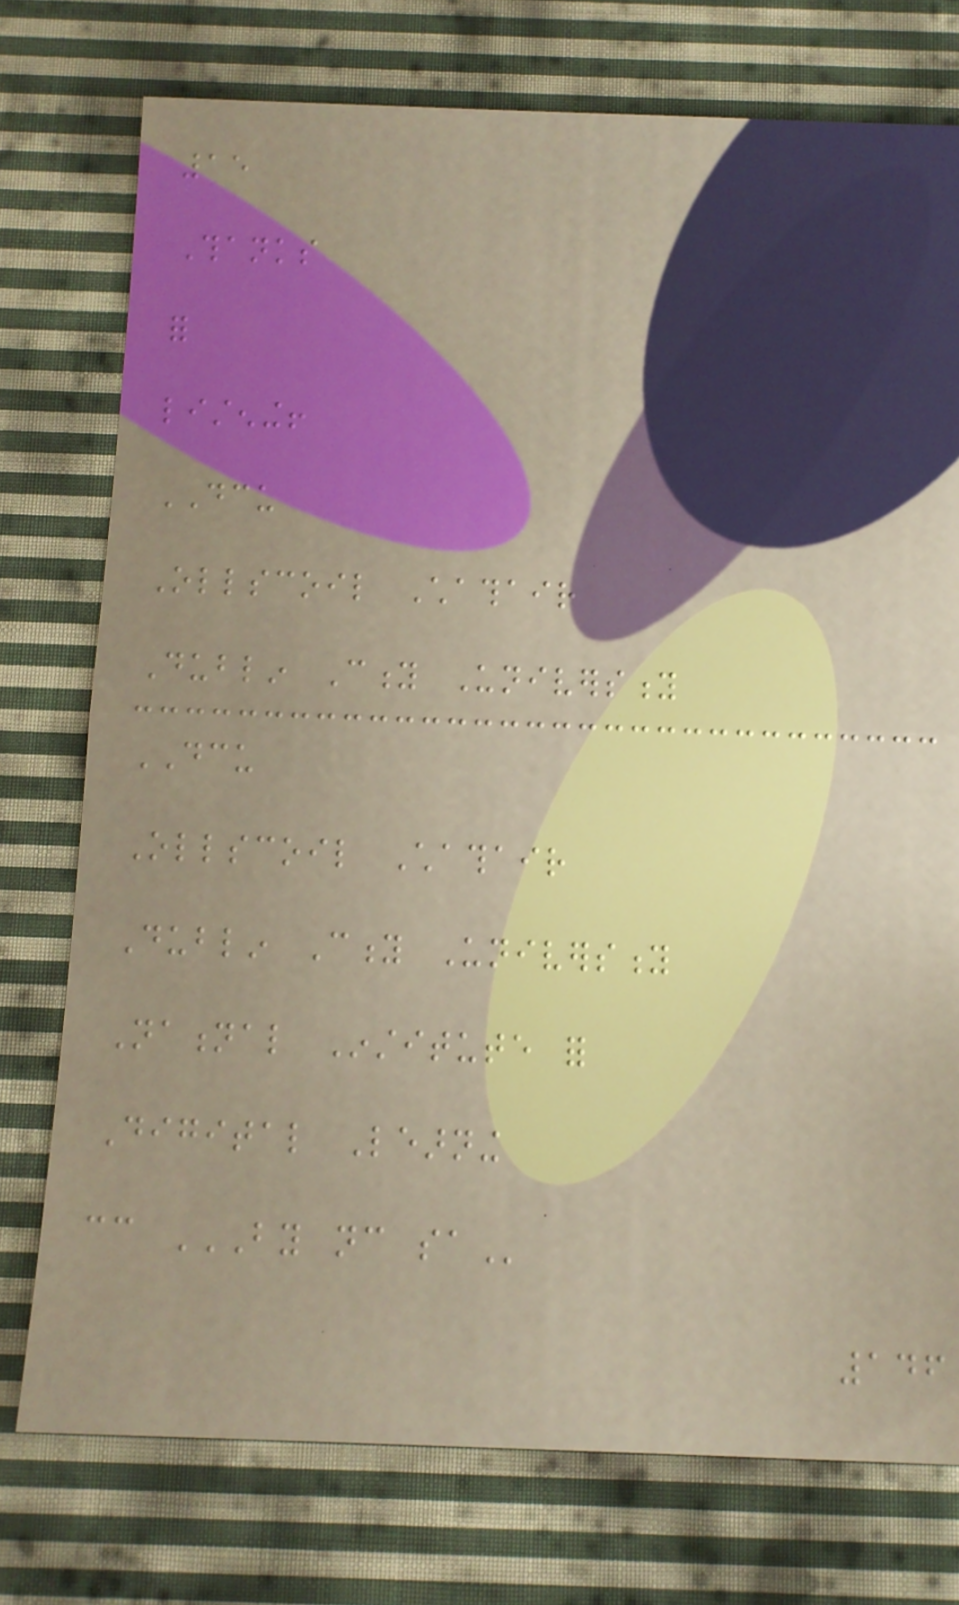15
Thanks
for
listening!
DCU
Ollscoil Chathair
Dublin City University
DCU
Ollscoil Chathair
Dublin City University
National Institute for
Digital Learning
cc BY NC SA
146
